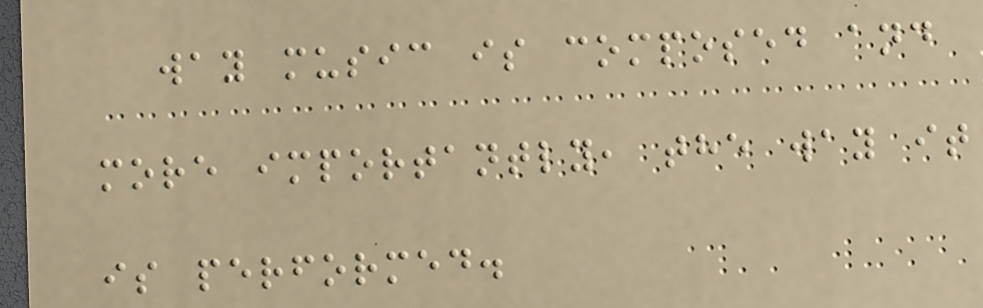way music is composed and
more importantly, the way it
is performed.
